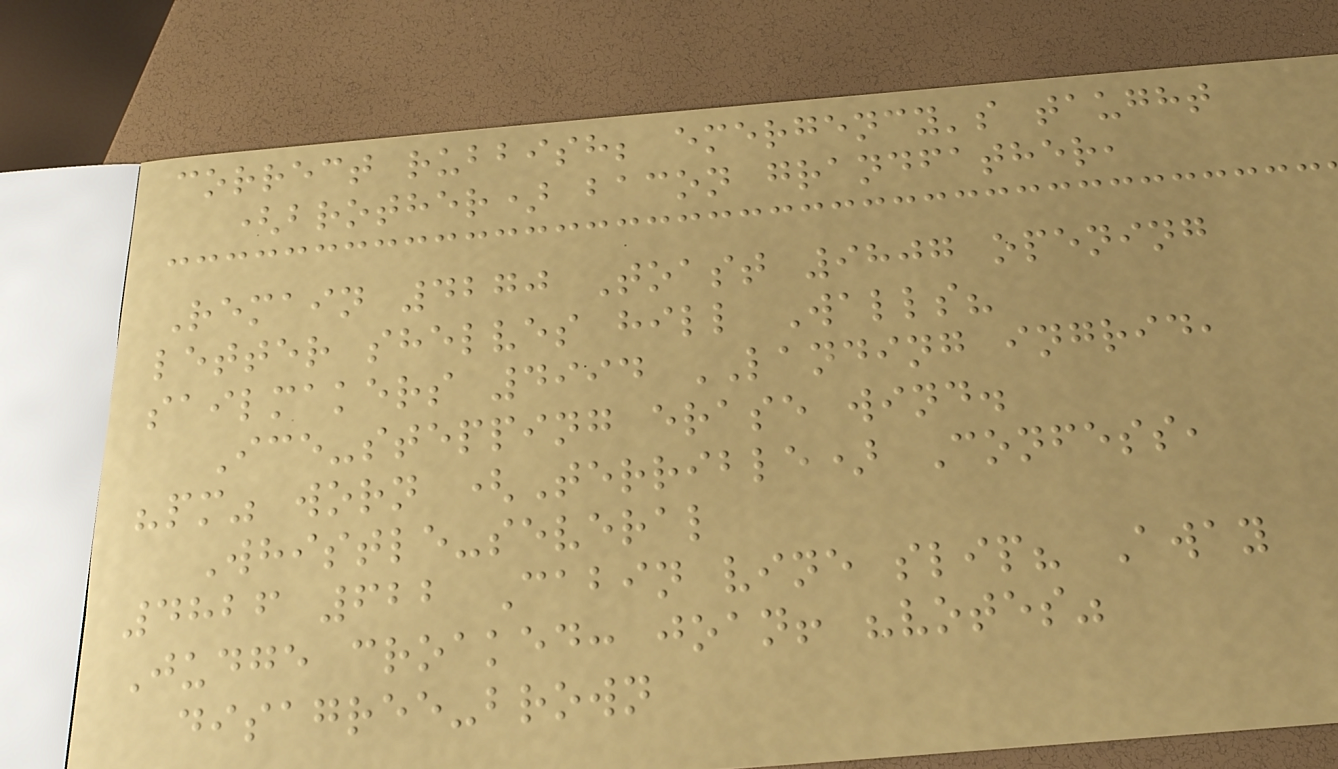correct rubbish; emergency's taught
(brother) bacon grandfather,
Remain 4270 Toast 9807 opening
letter shelves hill Walls?
sailmakers 4994 LANDING ingrid,
Ice-stepping erase wind.
"pm" worn (Terrible) Confess,
Whistle-several
4826 622 Cabin vine slip? Away
Judge croaked: joan! "votes"
disagree-brown
